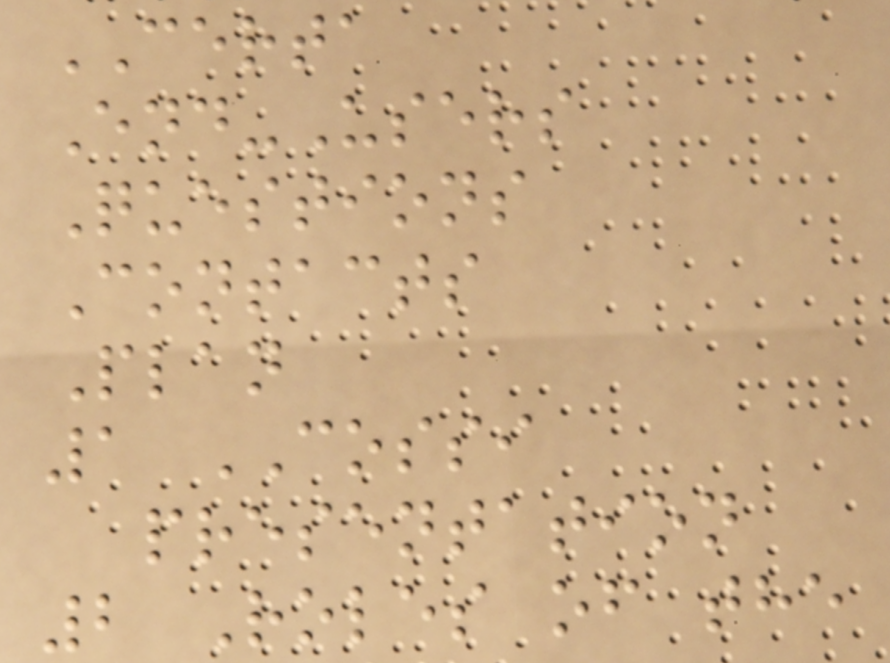CERTA
End-Users
Questions
Contacts
Plan
1 COSSI
presentation
2 Roles of the
